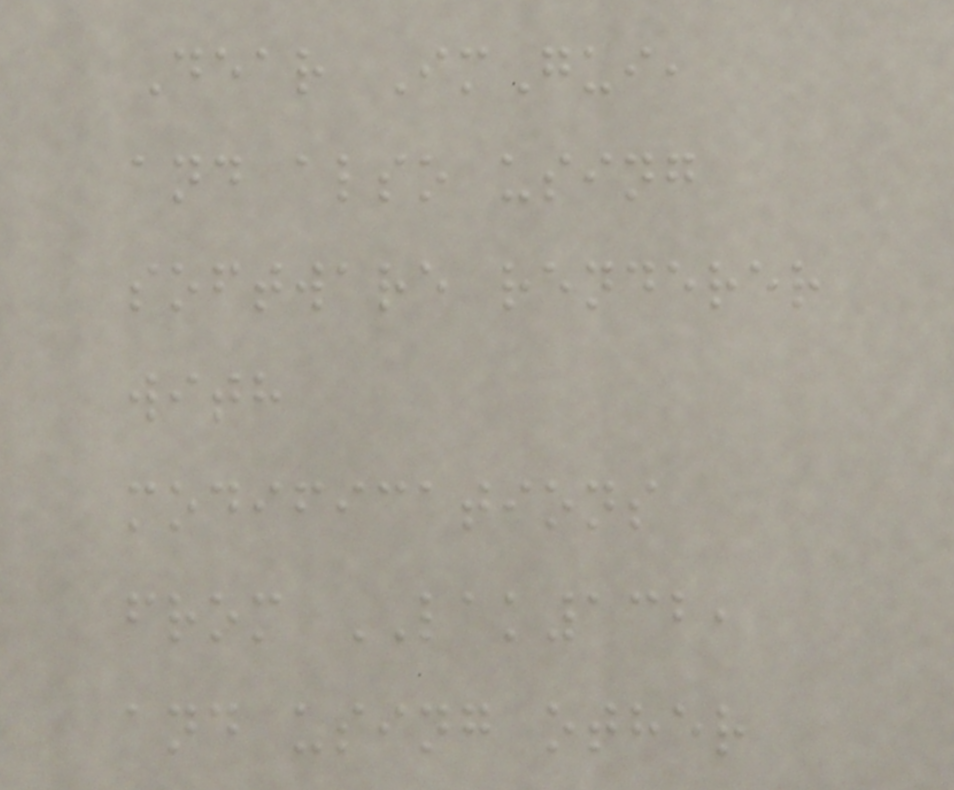Dear ImGui,
and also using
software renderer
with
modifications
from LAK132,
and using other
